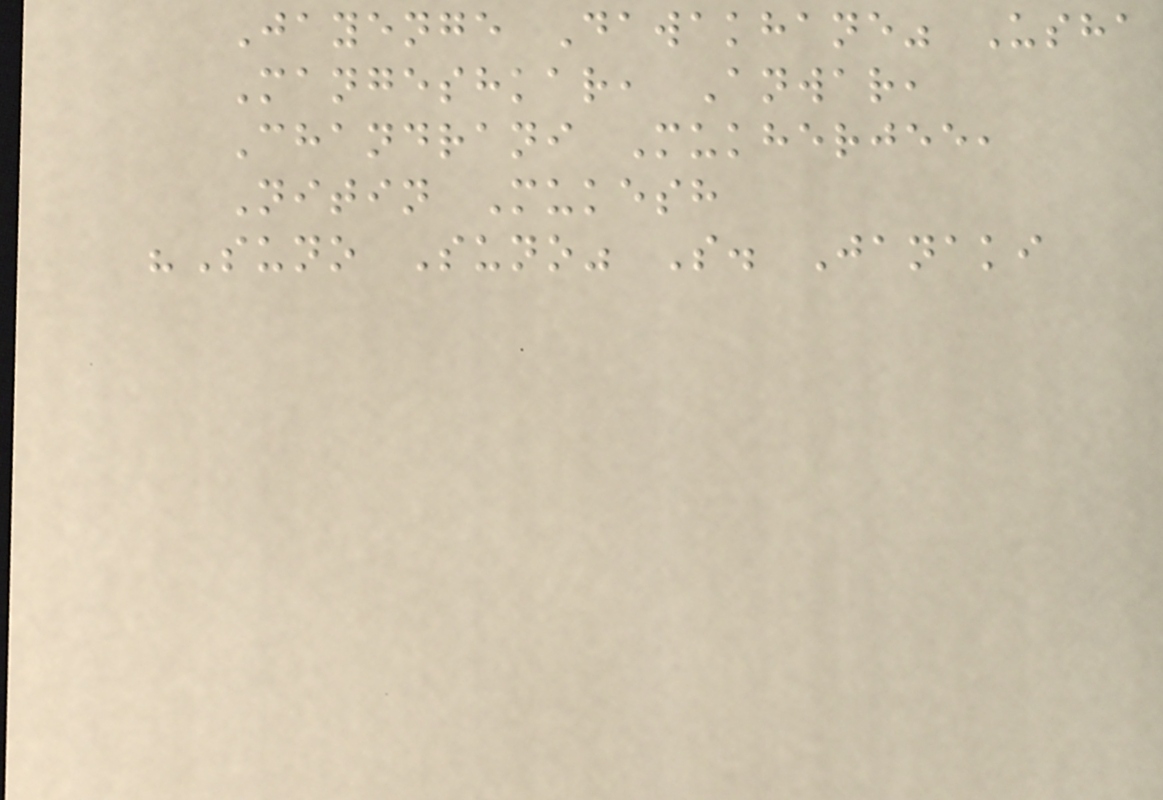Jayenge Dawakhane" Usha
Mangeshkar, Anwar,
Chandrani Mukherjee,
Nitin Mukesh
"Suno Suno" S. Janaki
